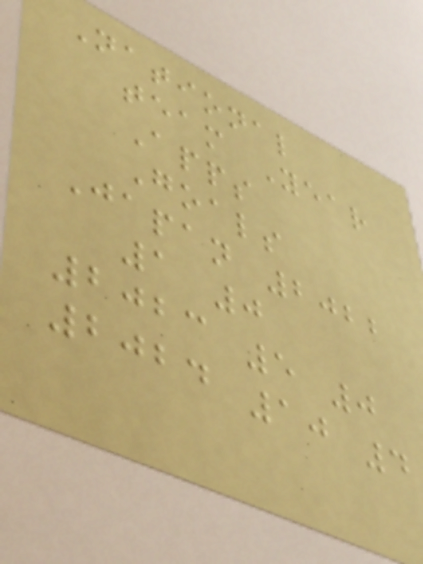National
team Year
Apps
Goals
Japan 2022
1 0
2023 5 0
2024 10 4
